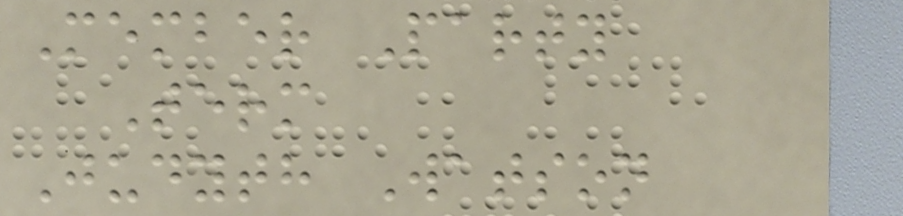Member Party
Term
Judyth Watson
